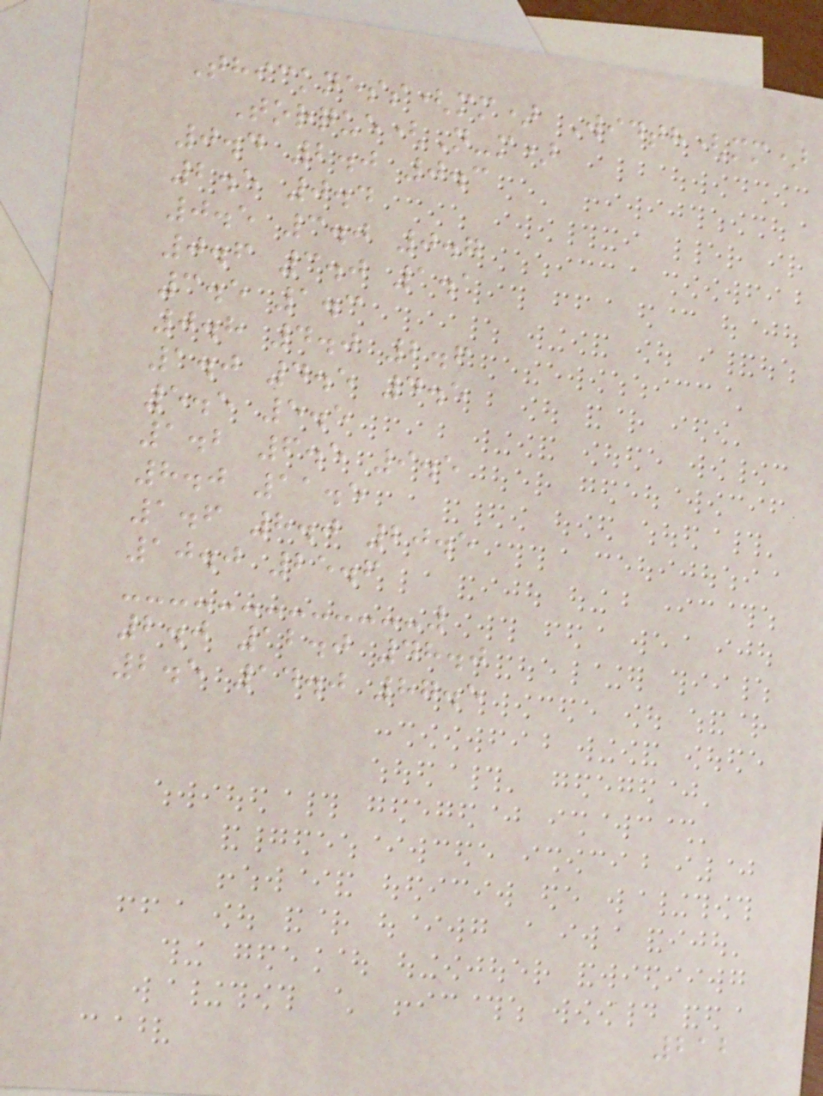Thickness(mm) Width(mm)
Torque(N-m)
0.4 2.0 0.3
2.5 0.4
0.5 3.0 0.7
0.6 3.0 1.1
3.5 1.3
0.8 4.0 2.6
1.0 4.5 4.5
5.5 5.5
1.2 6.5 9.5
8.0 11.5
1.6 8.0 20.5
10.0 25.6
2.0 12.0 48.0
2.5 14.0 87.5
212
